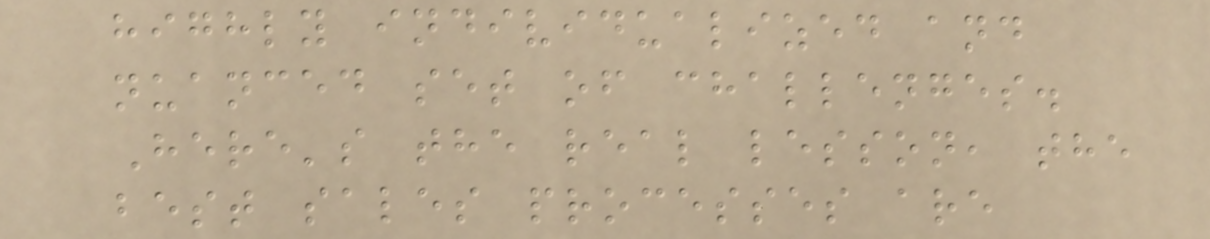highly individualized and
nuanced set of challenges.
Here's the real lesson, the
best sales processes are
